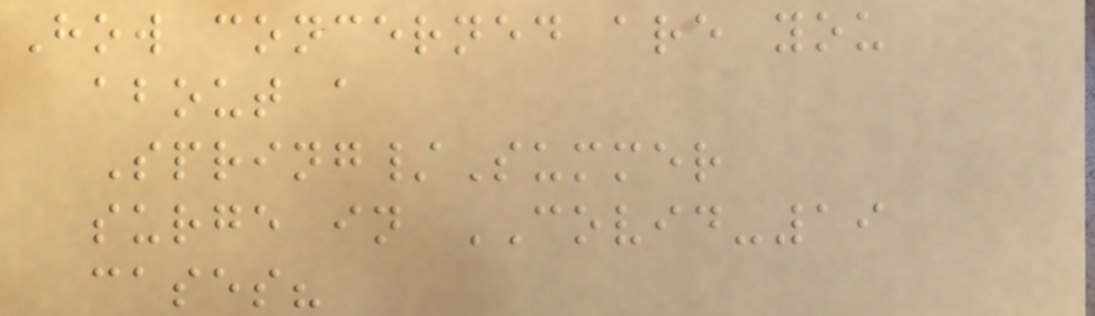How concerned are you
about a
Spring/Summer
surge in COVID-19
cases?
